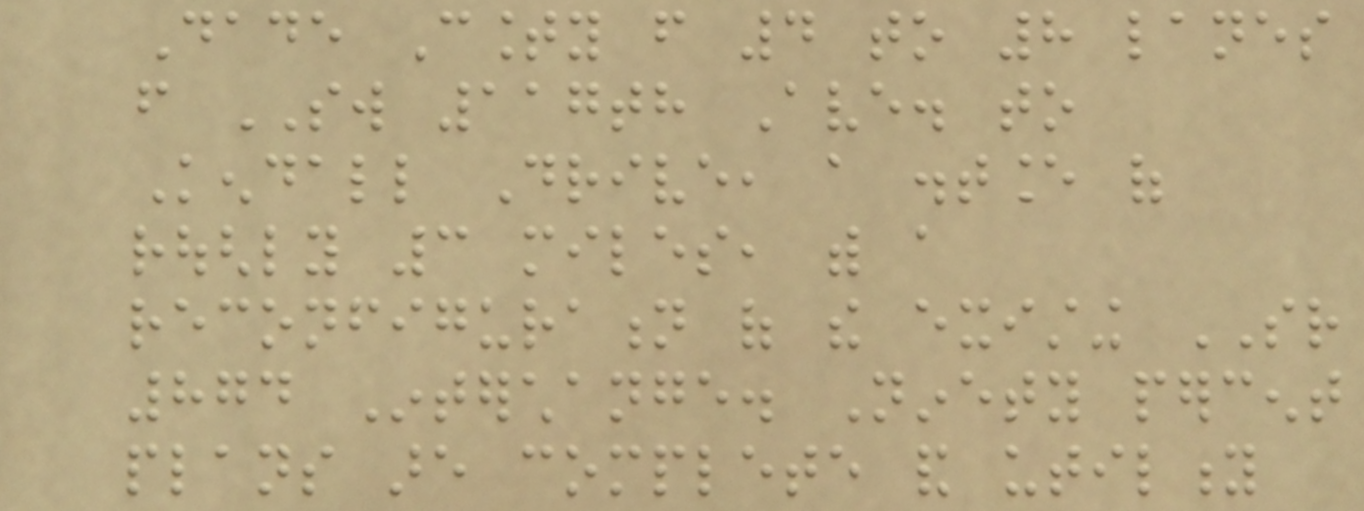Dade County from 4 to 8 lanes
from SW 117th Ave. to
Kendall Drive, a distance of
roughly 3 miles, with a
reconfiguration of the existing SR
874 Interchange. Ninety percent
plans are complete and utility
